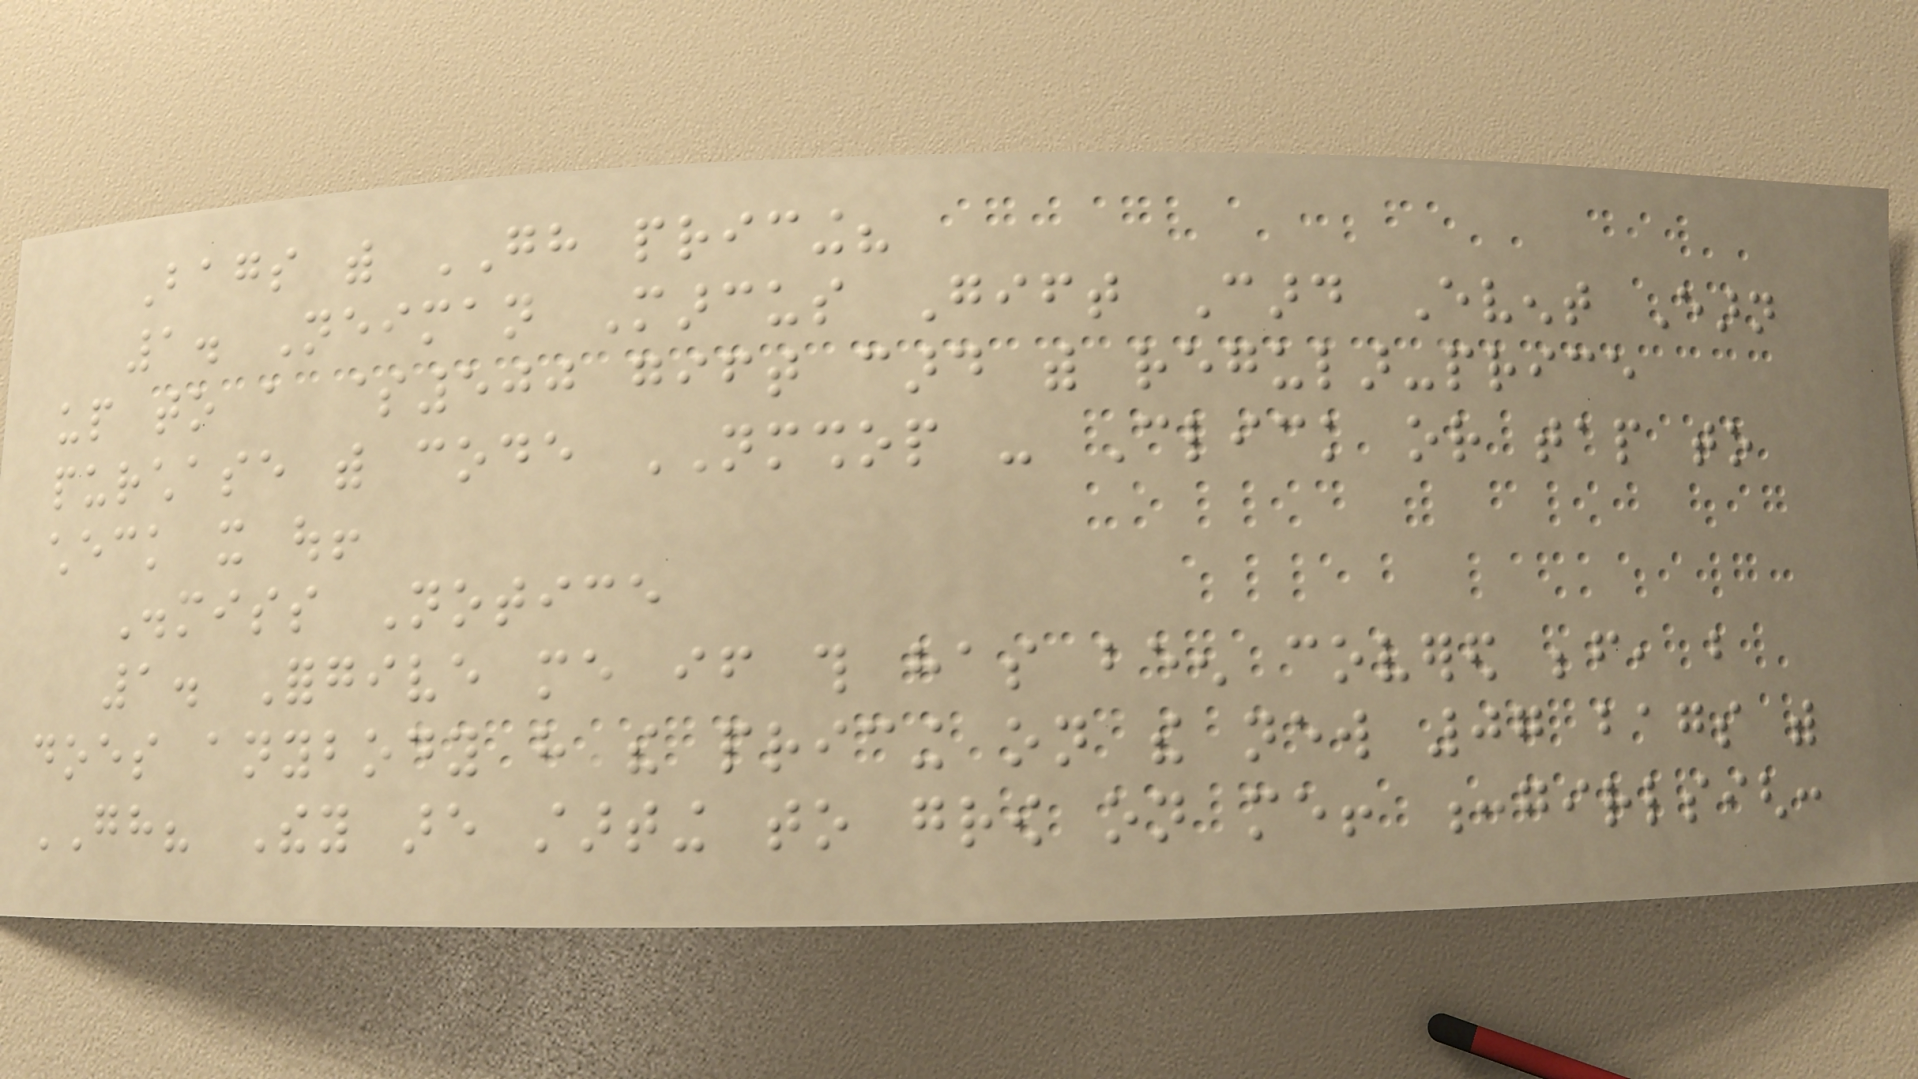Bags with GH pricing?
1. Neiman Marcus Gift Card Event Earn
up to a $500 gift card with regular-price
purchase with code NMSHOP - Click or tap to
check it out!
Dismiss Notice
1. Forgive me if this has been covered before, but
does anybody have the pricing on the new 07 bags with
GH? They are starting to grow on me! :girlsigh:
